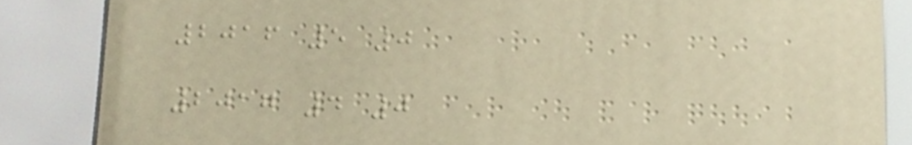2016 5 0
2017 4 0
